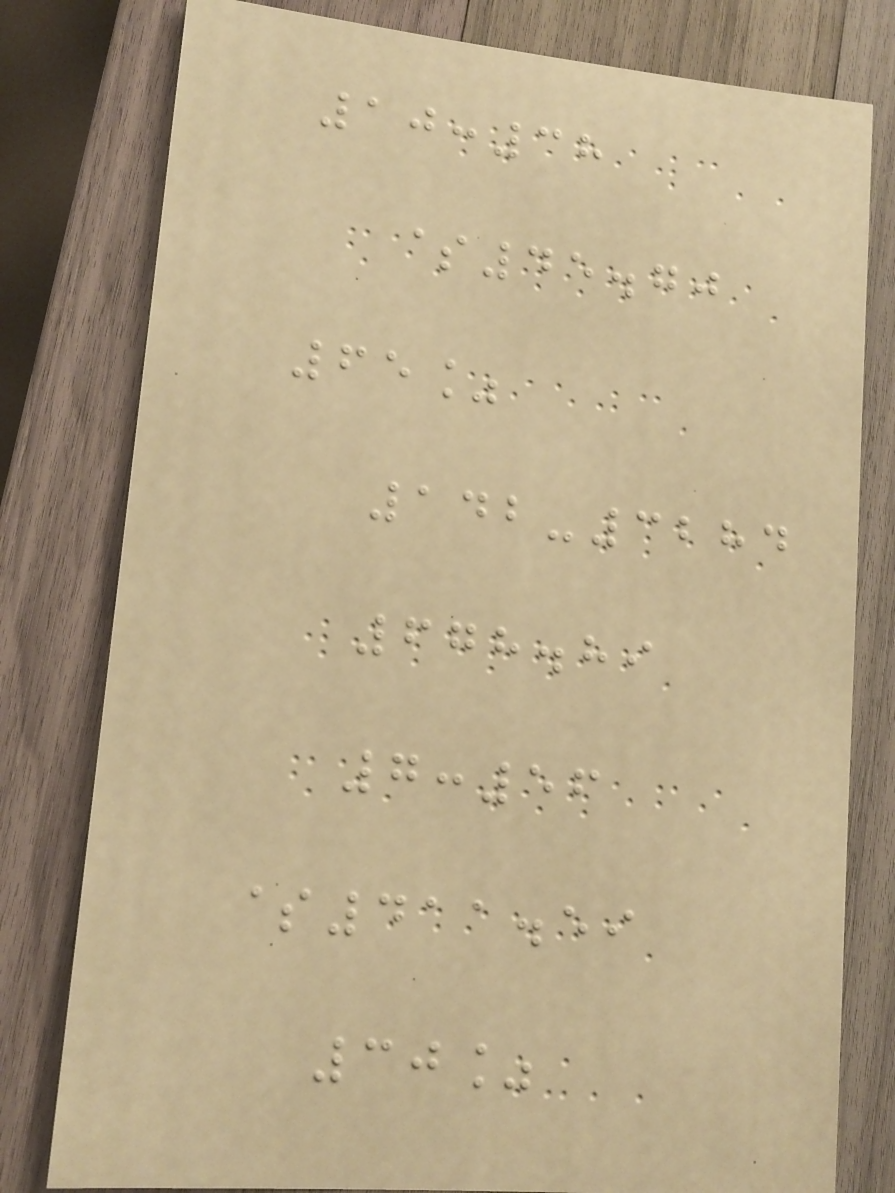10:38
$45.70
65%
142-3284
678.89
7:56
$411.59
30%
